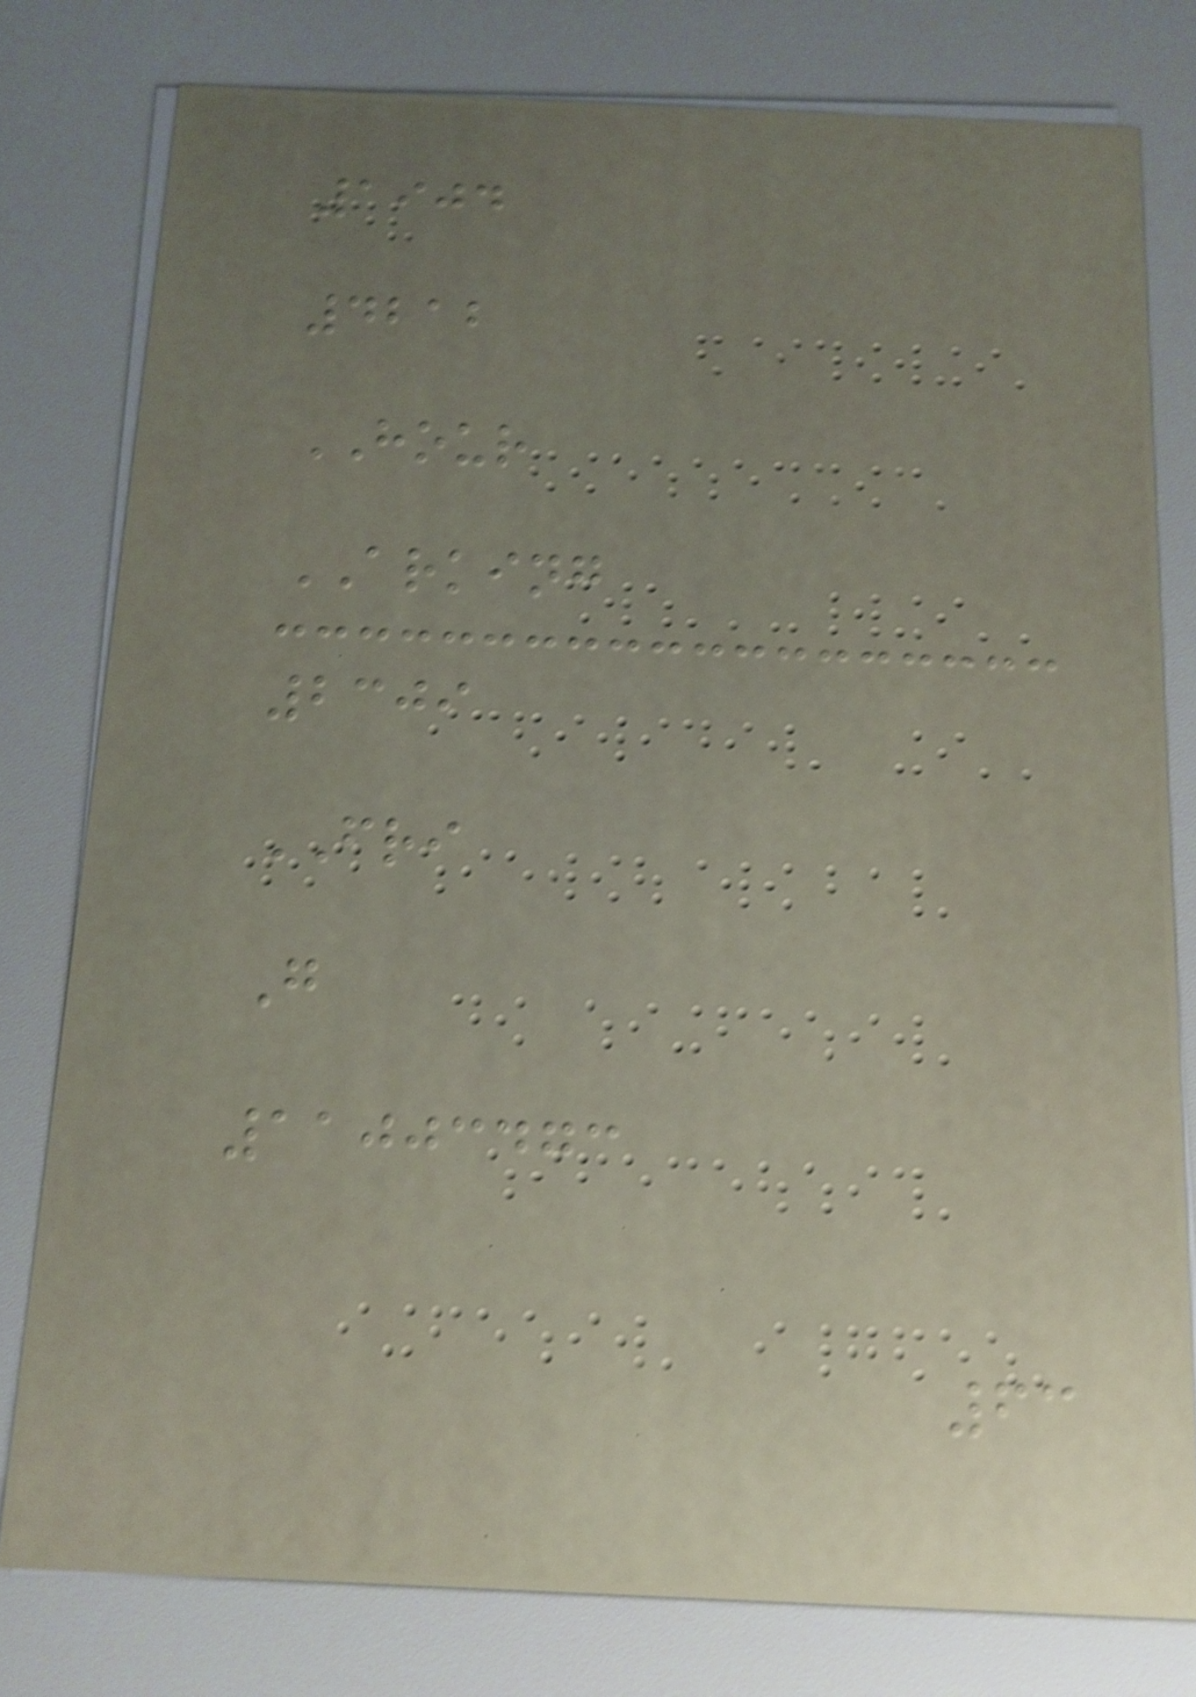1904
4212
HOUR
ARKING
2309
FRI
G
11003473
63
